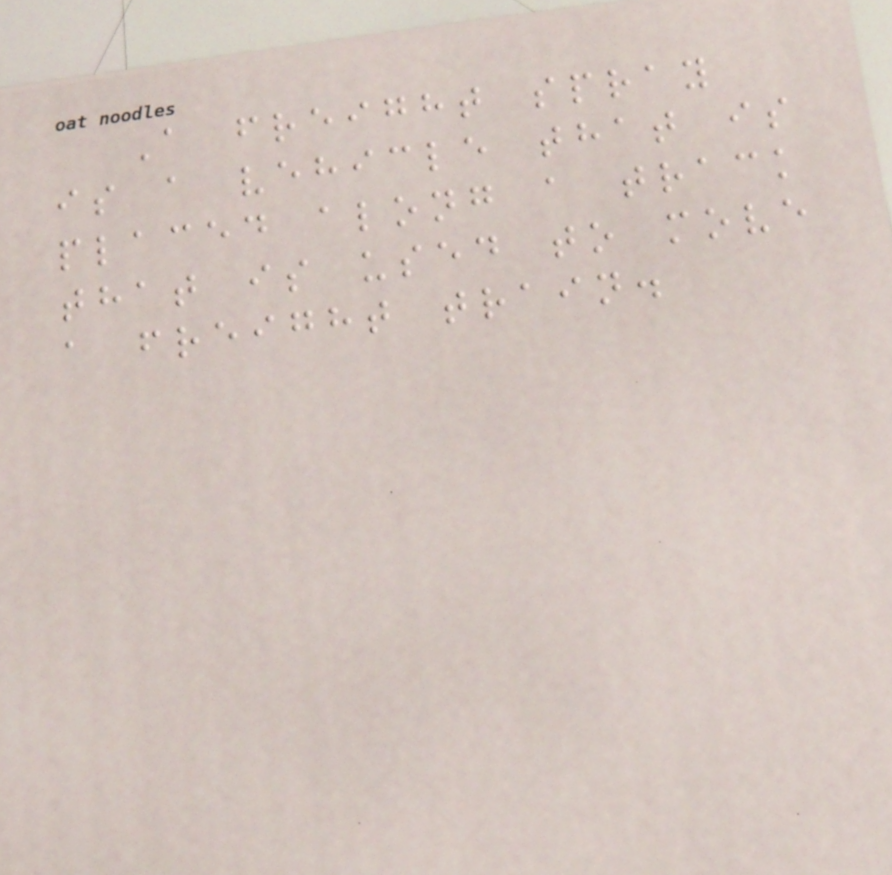A freight spray
is a vehicle that is
placed along a track
that is used to move
a freight train.
